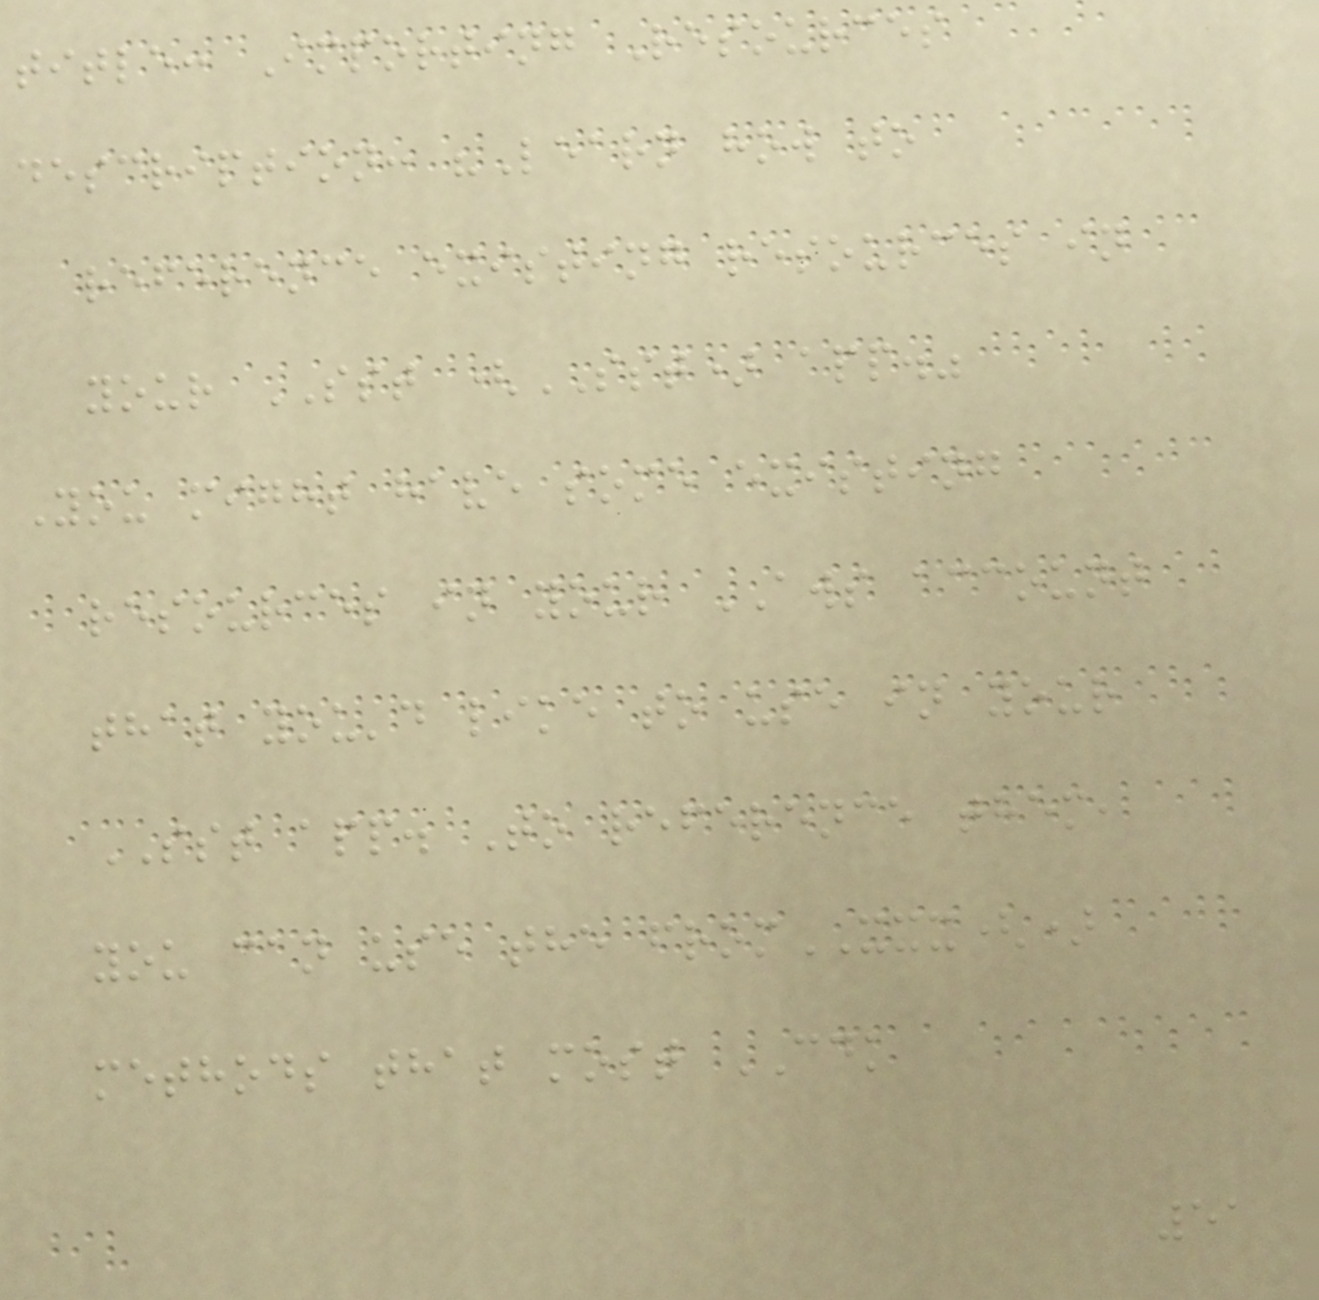title: Importing Resources
description: "Learn how to
reference existing resources in
your SST (SST) app."
You might have some existing
resources in your AWS account
that you'd like to use in your
SST app. To reference them,
you can use the fromXXX()
methods that most CDK
51
